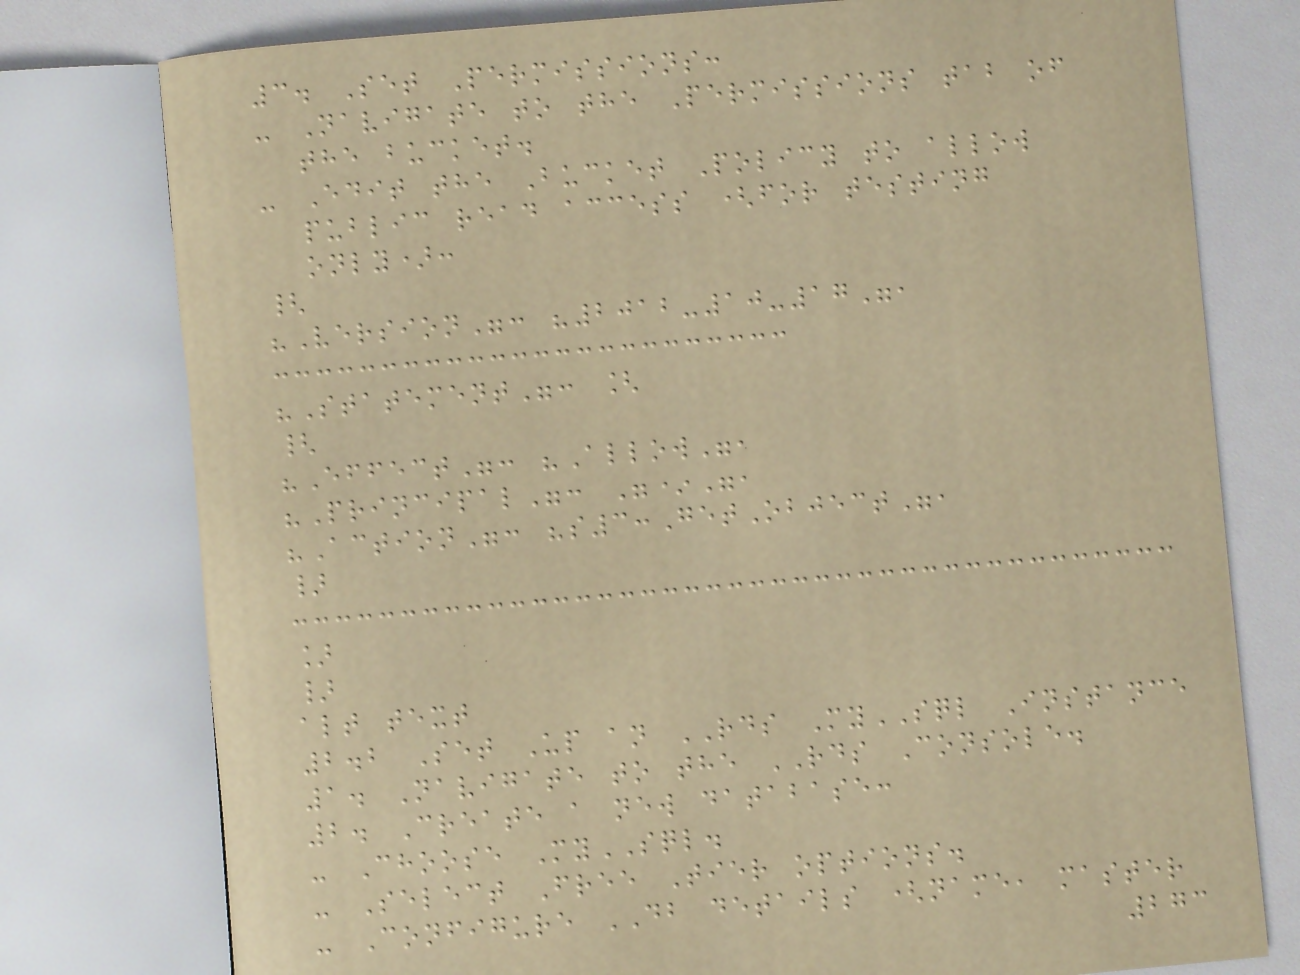3. Set Permissions:
- Navigate to the Permissions tab of
the bucket.
- Edit the Bucket Policy to allow
public read access (for testing
only):
{
"Version": "2012-10-17",
"Statement": [
{
"Effect": "Allow",
"Principal": "*",
"Action": "s3:GetObject",
}
]
}
alt text
2.2 Set Up an RDS MySQL Instance
1. Navigate to the RDS Console.
2. Create a new database:
- Choose MySQL.
- Select Free Tier options.
- Configure DB details (name, master
273
